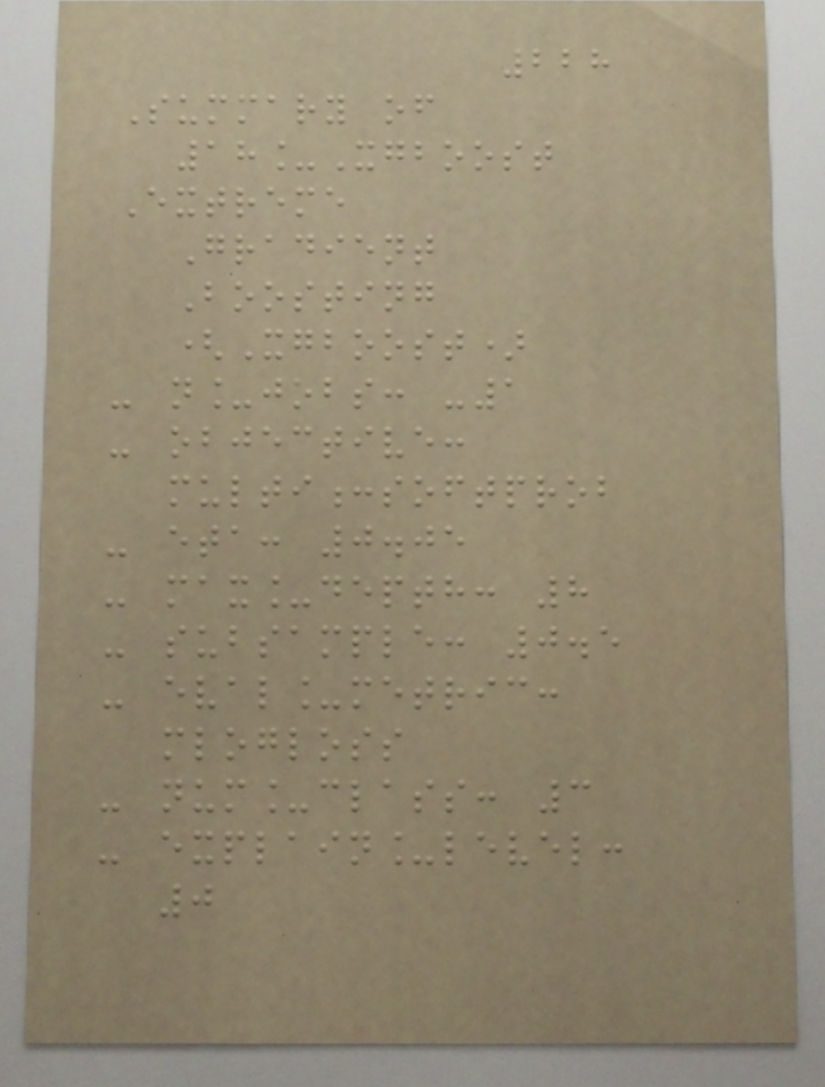228
Summary of
18_Xgboost
Extreme
Gradient
Boosting
(Xgboost)
- n_jobs: -1
- objective:
multi:softprob
- eta: 0.05
- max_depth: 8
- subsample: 0.5
- eval_metric:
mlogloss
- num_class: 3
- explain_level:
0
